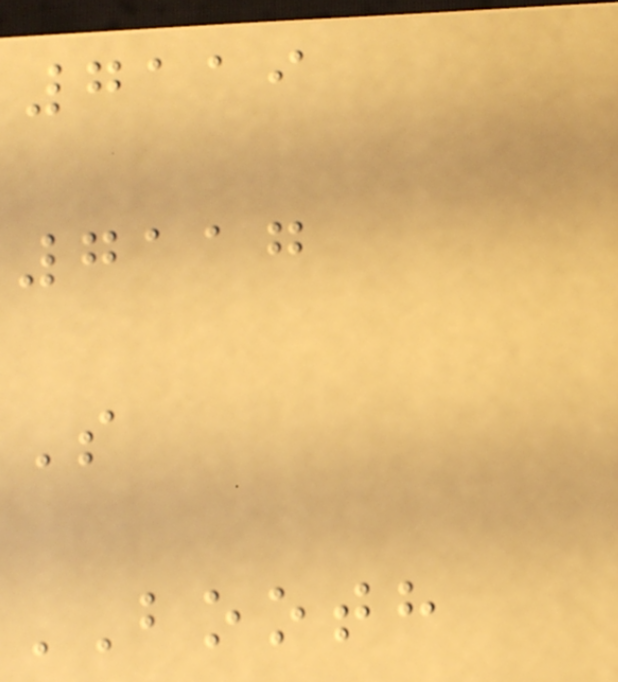7119
7117
S
BOOTH
